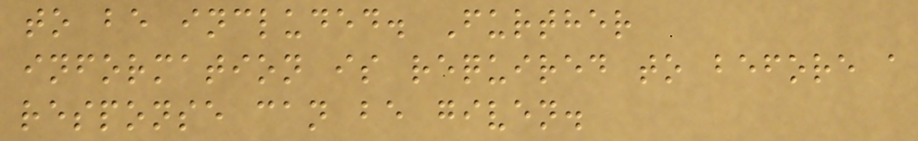to be included. Further
information is required to before a
response can be given.
